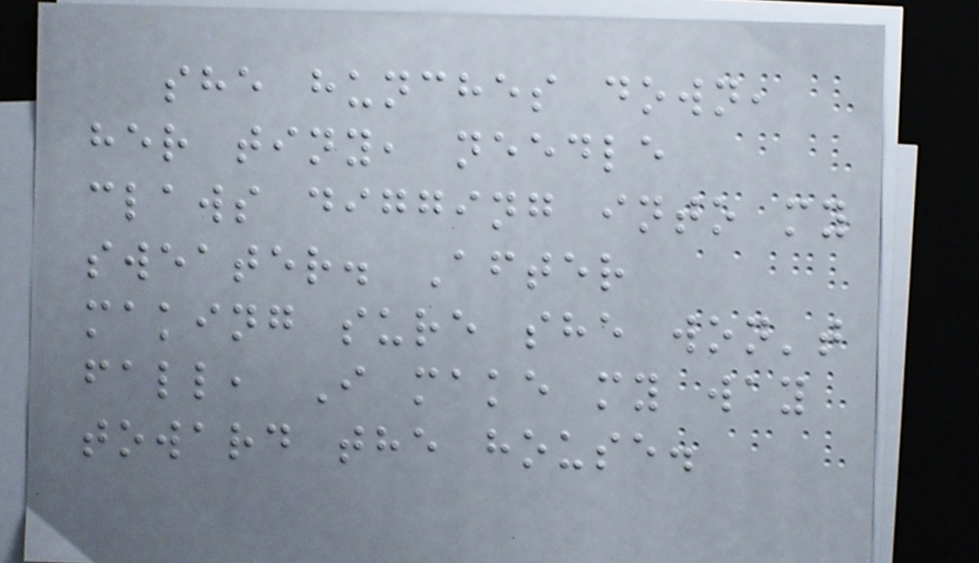she hunches down,
her tiny, needle
claws digging into my
sweater. After
making sure she won't
fall, I make my way
toward the house.
